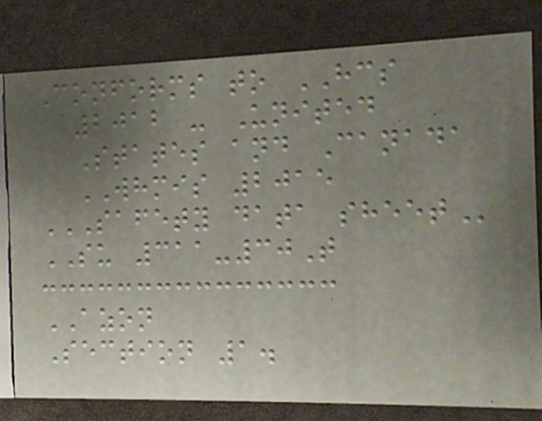Conforms to HCS
2012 - United
States and Canada
WHMIS 2015
SAFETY DATA SHEET
SU 311-30T
AZON
Section 1.
